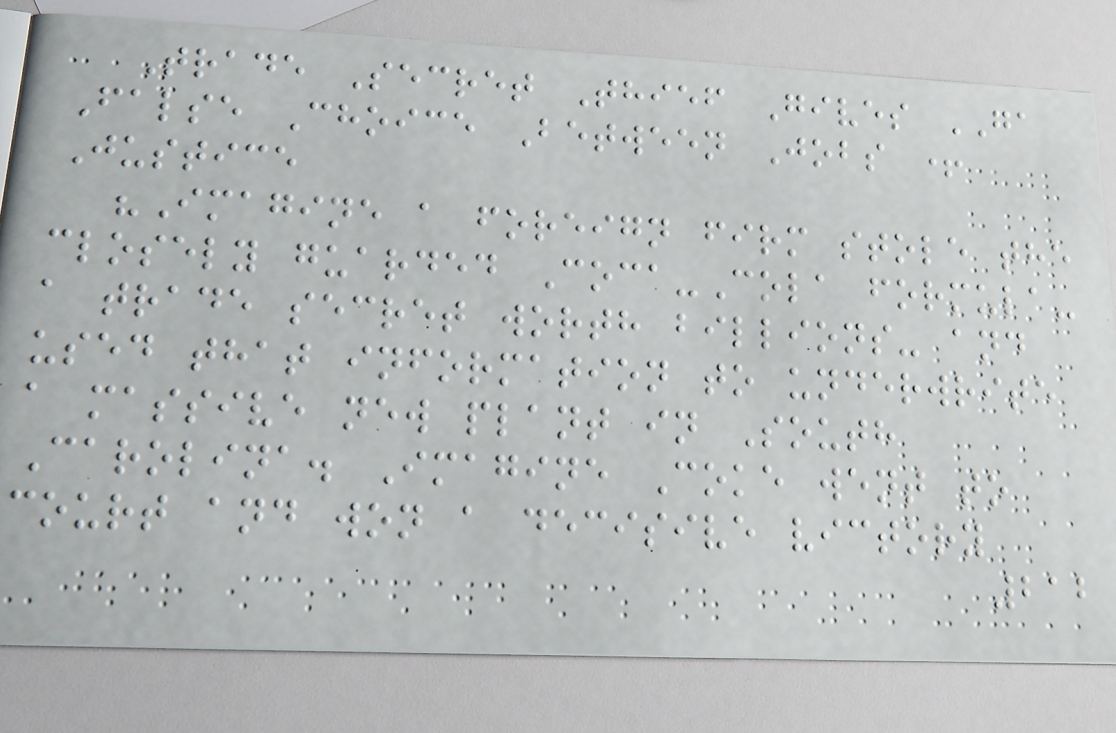Trade Secret Thief Gives GA
False Choice Between Jobs +
Justice
"Imagine a foreign firm stole the
closely guarded Coca-Cola formula-
a trade secret worth billions- and
used that information to underwrite
a massive new plant in South
Carolina. Imagine Coke went to
court and won a decisive victory
212
